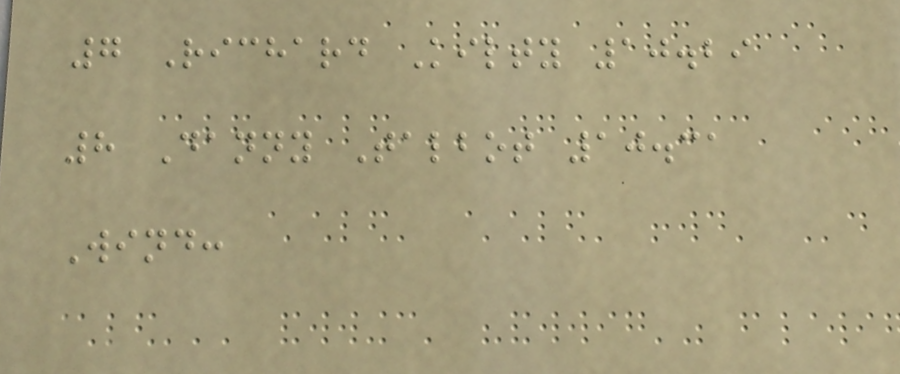7 Richard Kilty 10.29
8 Danny Talbot 10.31
Wind:
